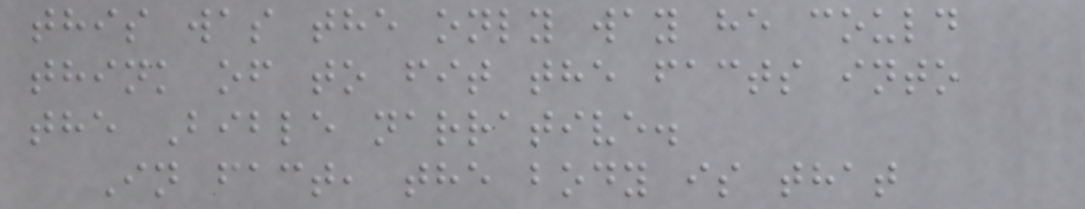this was the only way he could
think of to fit the facts into
the Bible narrative.
In fact, the body is that
